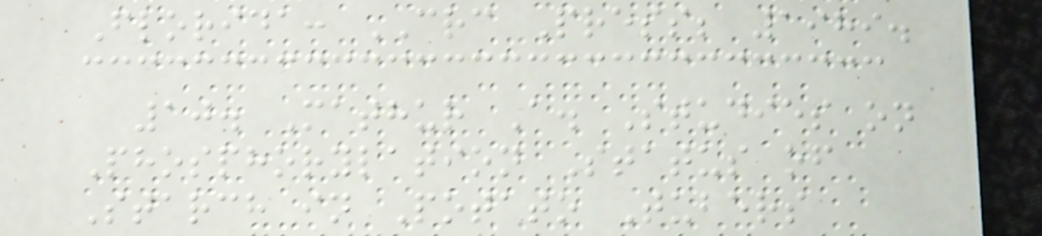Florida: CRC Press; 1989.
10. Mathur A. Studies on
Phosphorylation Status of
Starch in Potato Tubers
